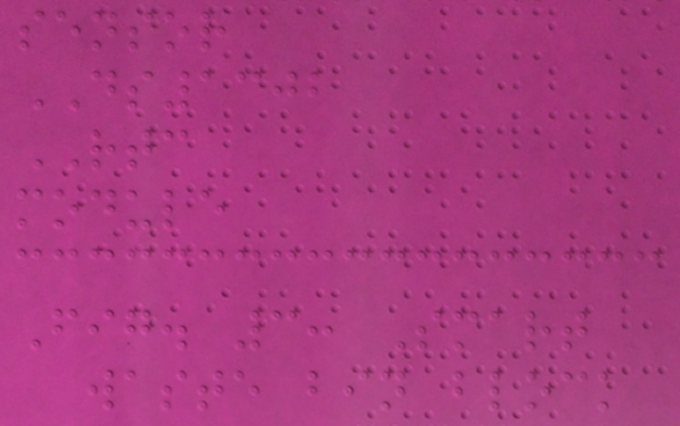sensor
DS1302
RTC
module
Fig. 3: Smart
waste bin block
